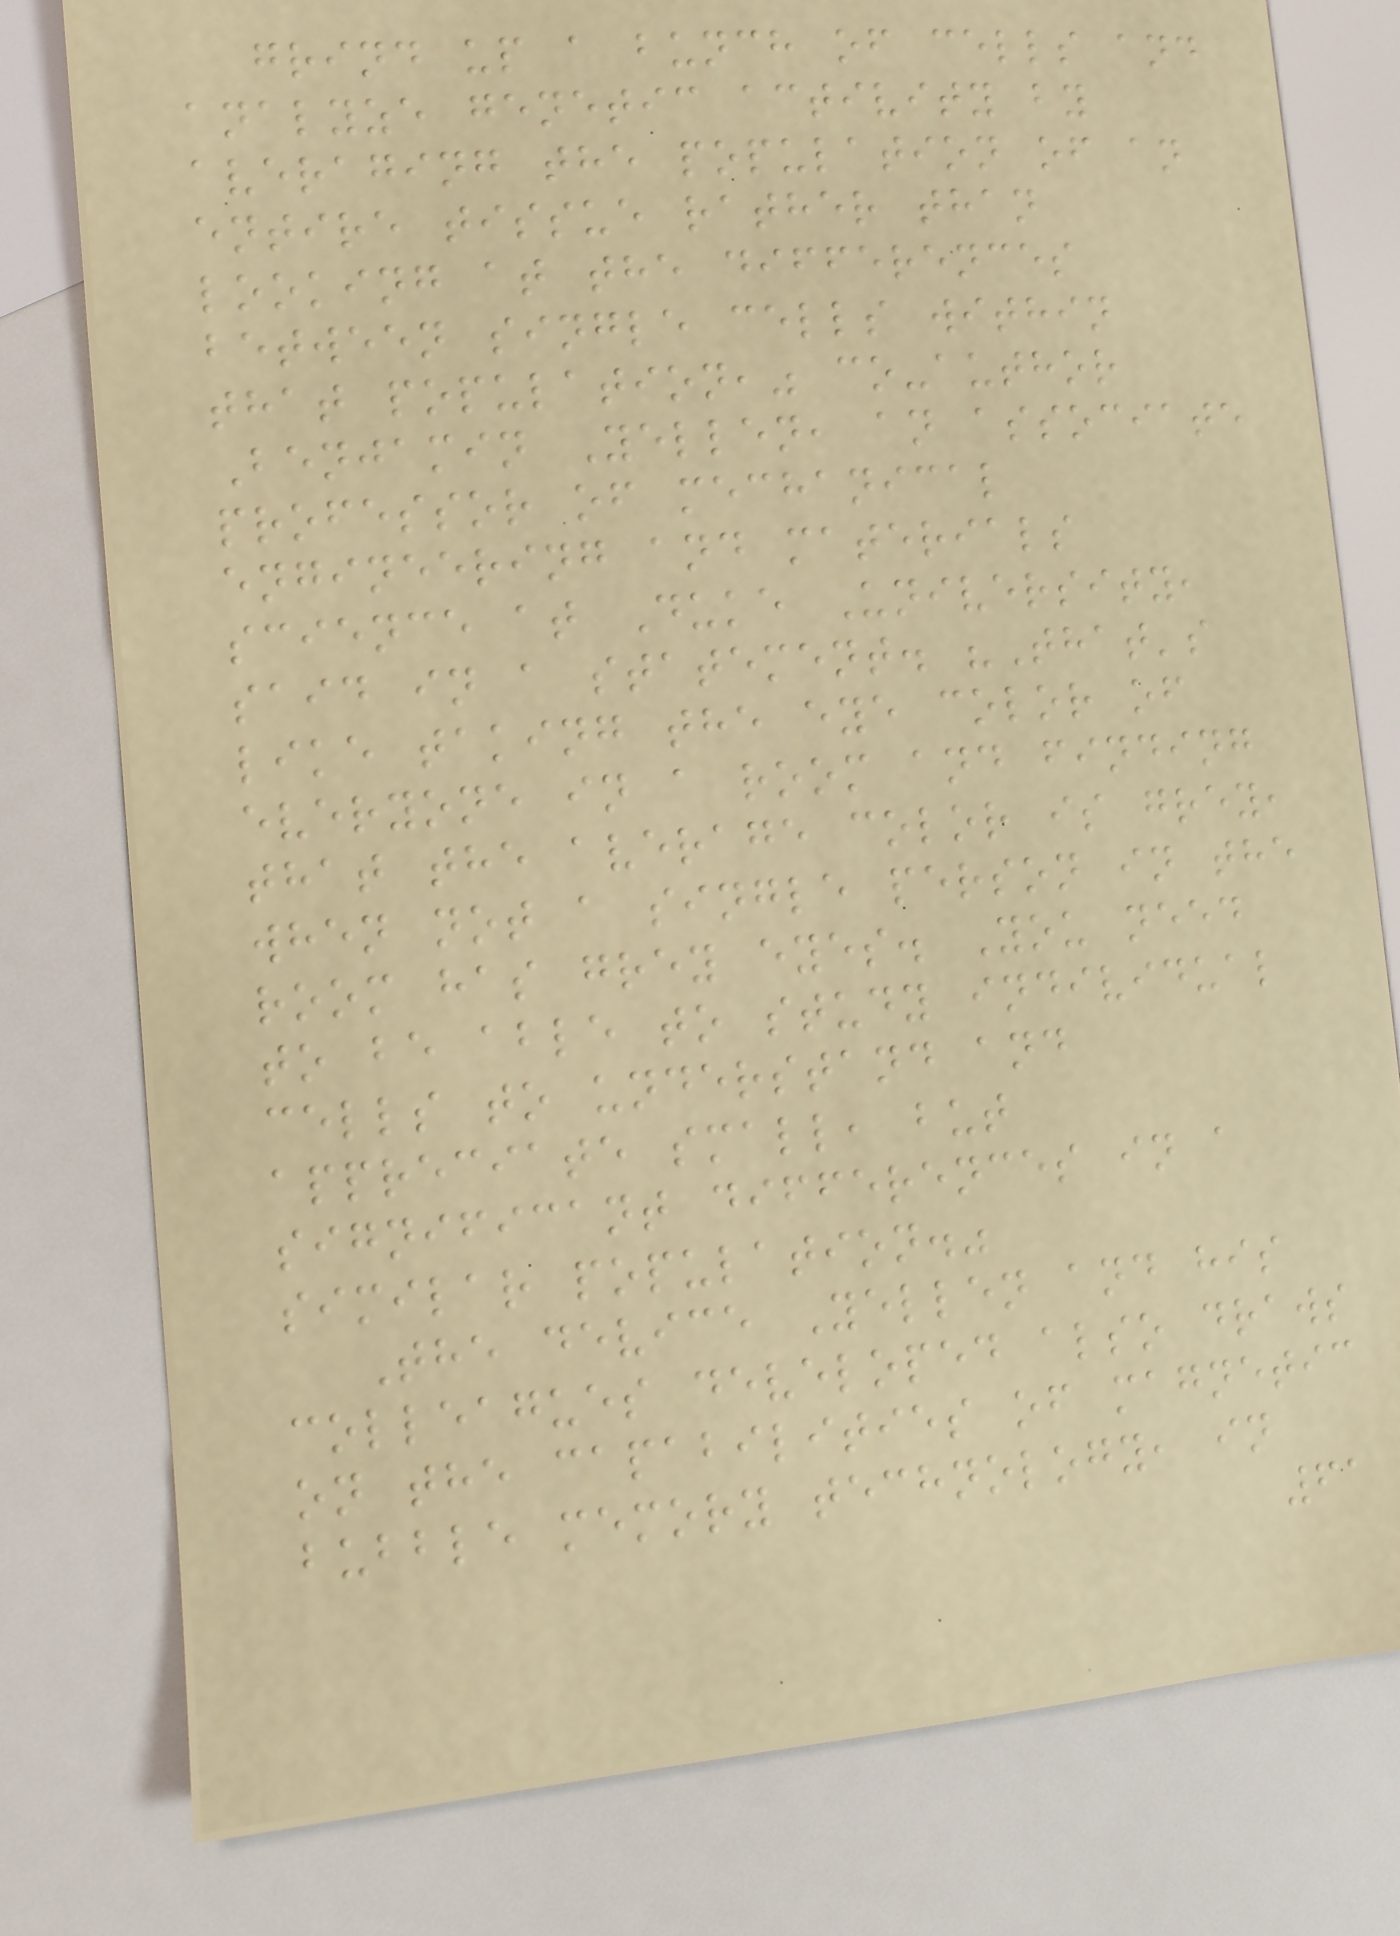grind up a bunch of cells and
analyze genetic activity by
averaging the population of an
entire tissue rather than
looking at the differences
between single cells within
that population," co-author
Benjamin Yellen, an associate
professor of mechanical
engineering and materials
science at Duke University,
said in a statement. "That's
like taking the eye color of
everyone in a room and finding
that the average color is grey,
when not a single person in the
room has grey eyes. You need
to be able to study individual
cells to understand and
appreciate small, but
significant differences in a
similar population."
The device Yellen and his
colleagues developed also draws
on the capabilities of magnetic
bubble memory technology, in
61
